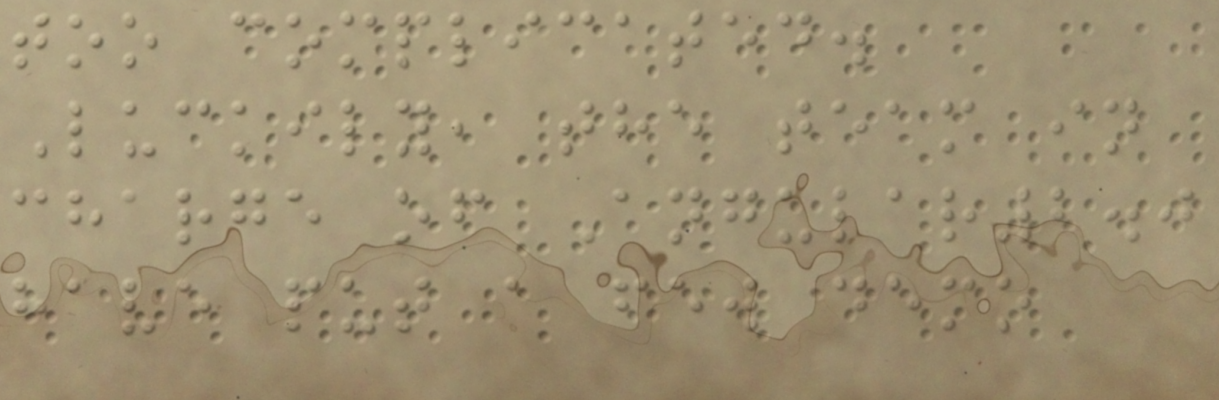too complicated.
Luckily, the team in
charge of Angular2.0
have put a few demo
